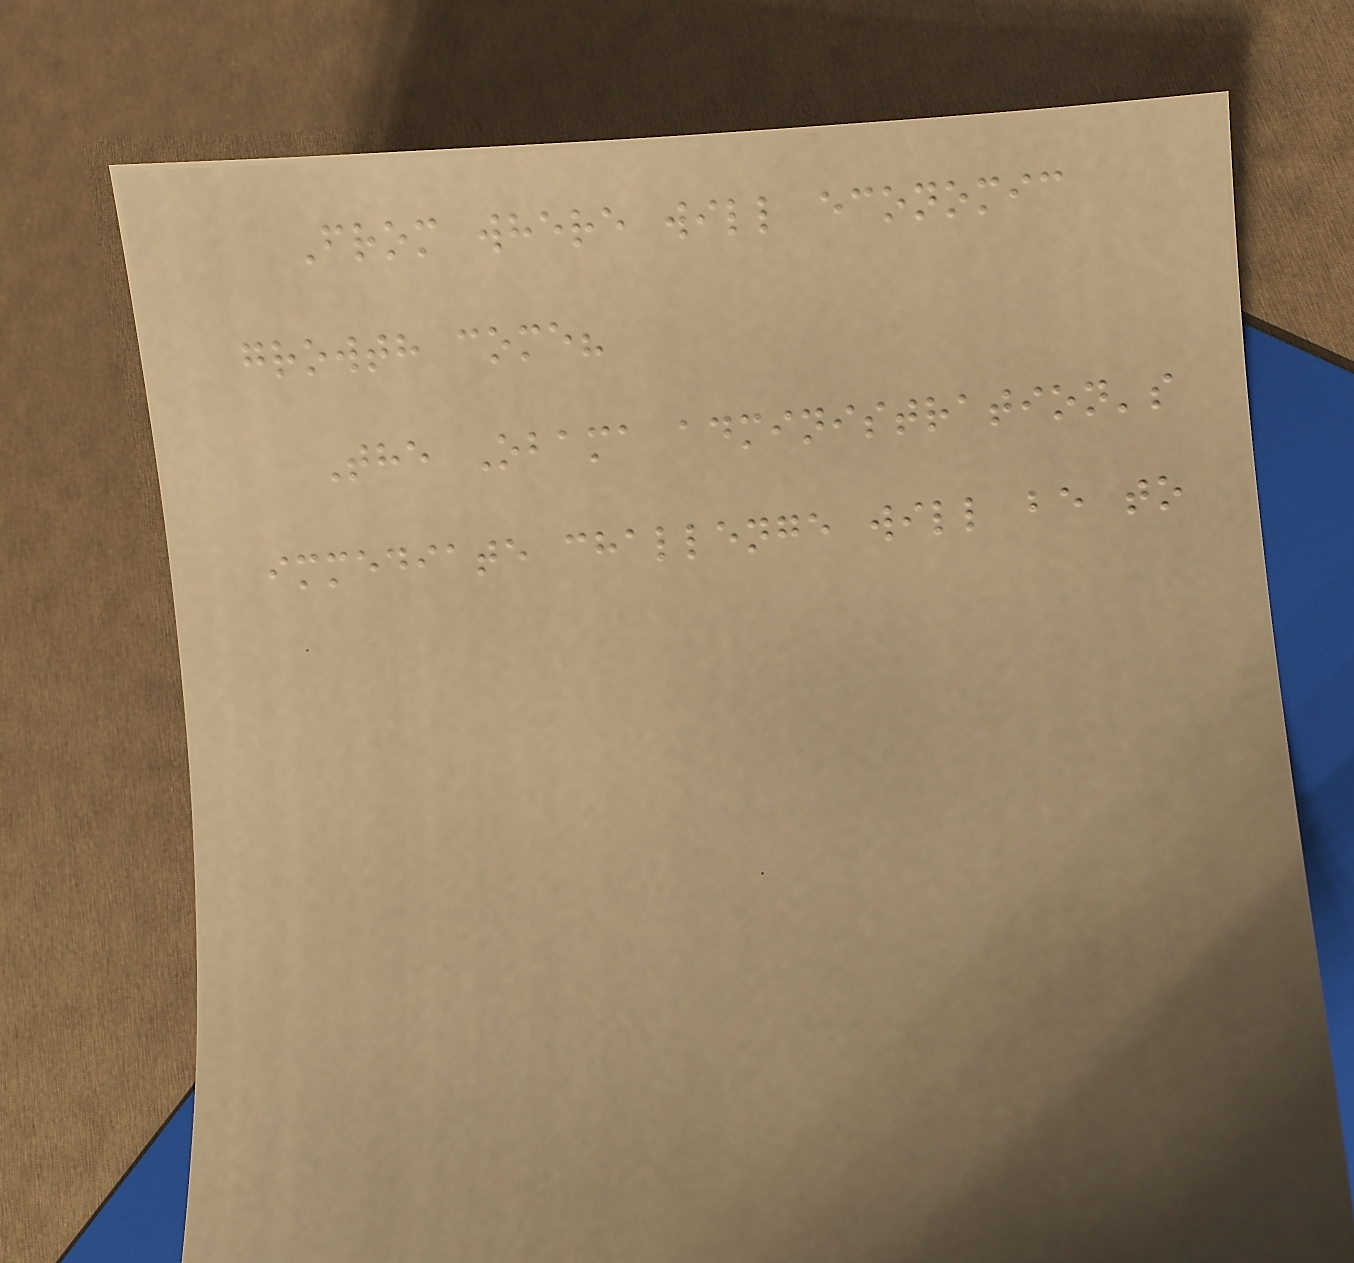From where will economic
growth come?
The Obama administration's
immediate challenge will be to
